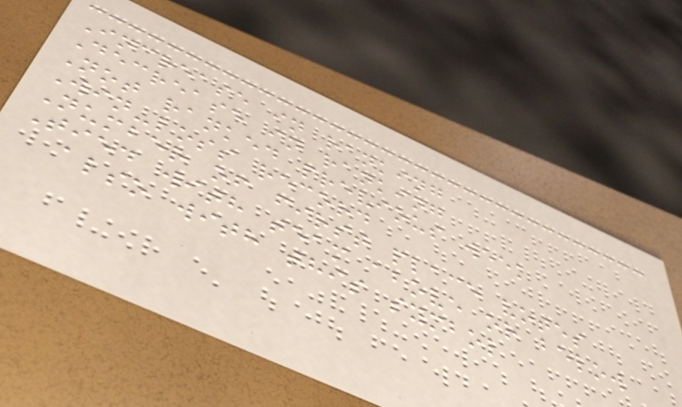Increase in ranking
Decrease in ranking
Not ranked previous week
Win-loss record
Number of first place votes
Tied with team above or below
also with this symbol
